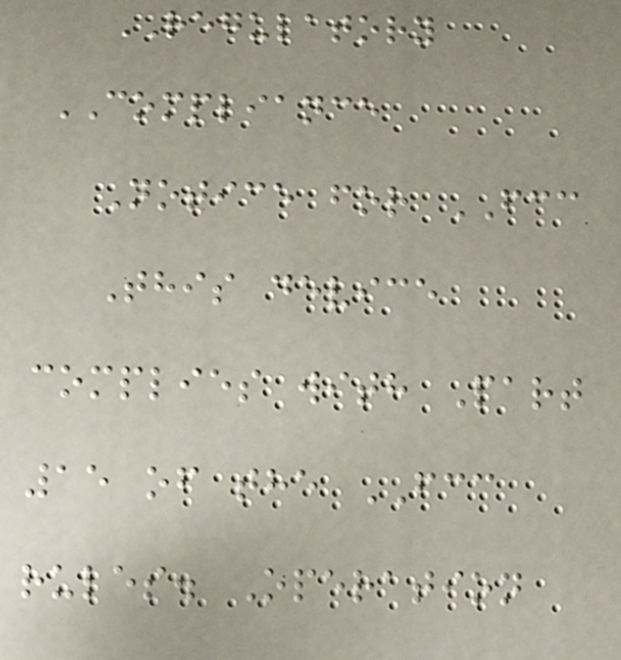REGULATORY
COMPLIANCE
Notice for FCC
This device
complies with Part
15 of the FCC
rules. Operation
